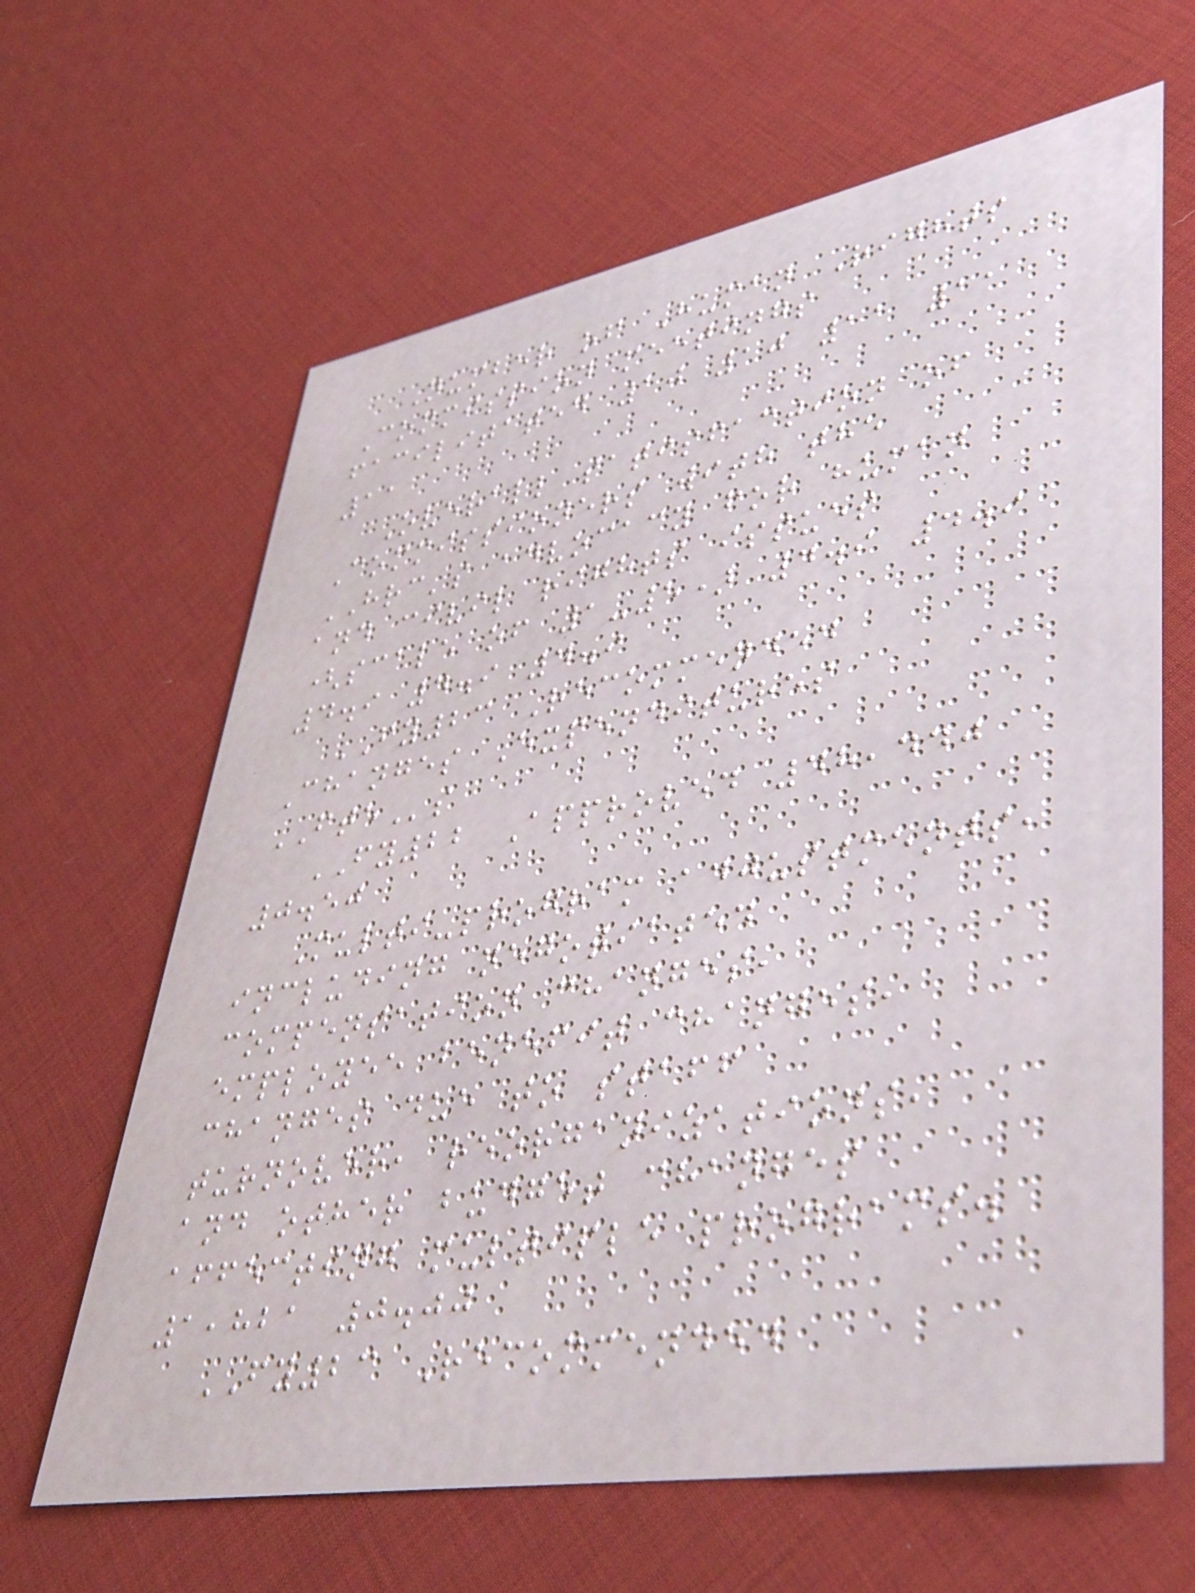Number of Human Rights
Commission meetings
facilitated 10 10 11 11
11
Overall satisfaction of
Commissioners with the
HRC's advocacy for human
and civil rights issues
(scale of 1-5) 4.9 4.9
4.9 4.9 4.9
FY23 Recommended
Changes Expenditures
FTEs
FY22 Approved 48,440
0.50
Multi-program adjustments,
including negotiated
compensation changes,
employee benefit changes,
changes due to staff
turnover, reorganizations,
and other budget changes
affecting multiple programs.
1,821 0.00
FY23 Recommended
